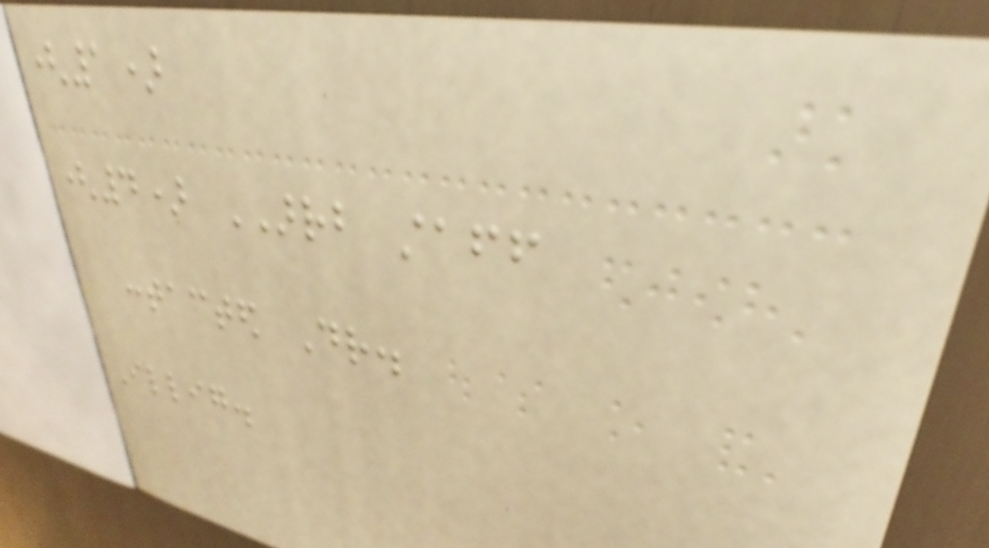(1)
(4) ARRB staff
contacted Dr.
Illig.
